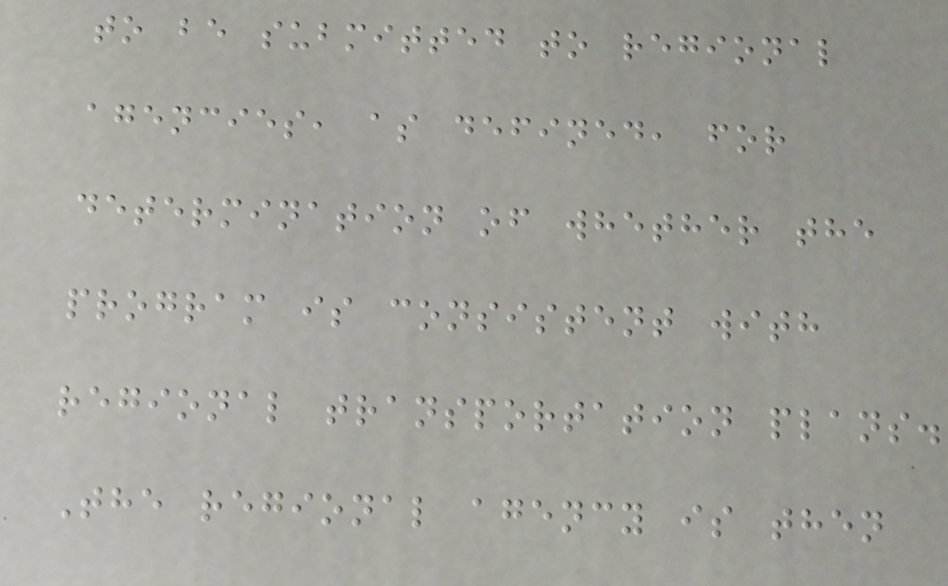to be submitted to regional
agencies, as defined, for
determination of whether the
program is consistent with
regional transportation plans.
The regional agency is then
